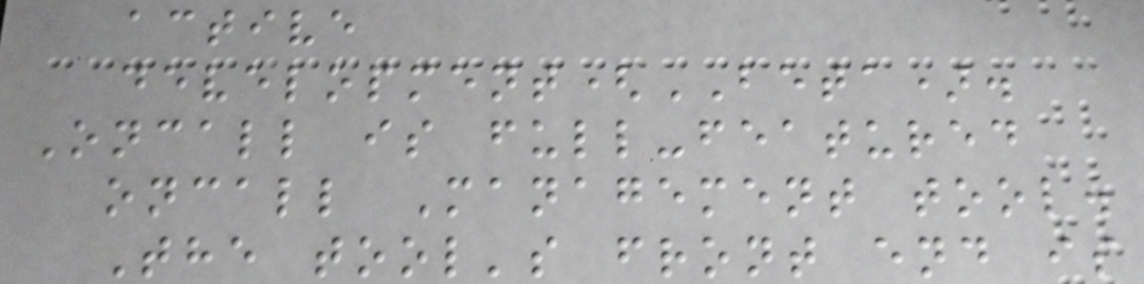active
development(BETA).
Oncall is full-featured
oncall Management tool.
The tool's front end is
